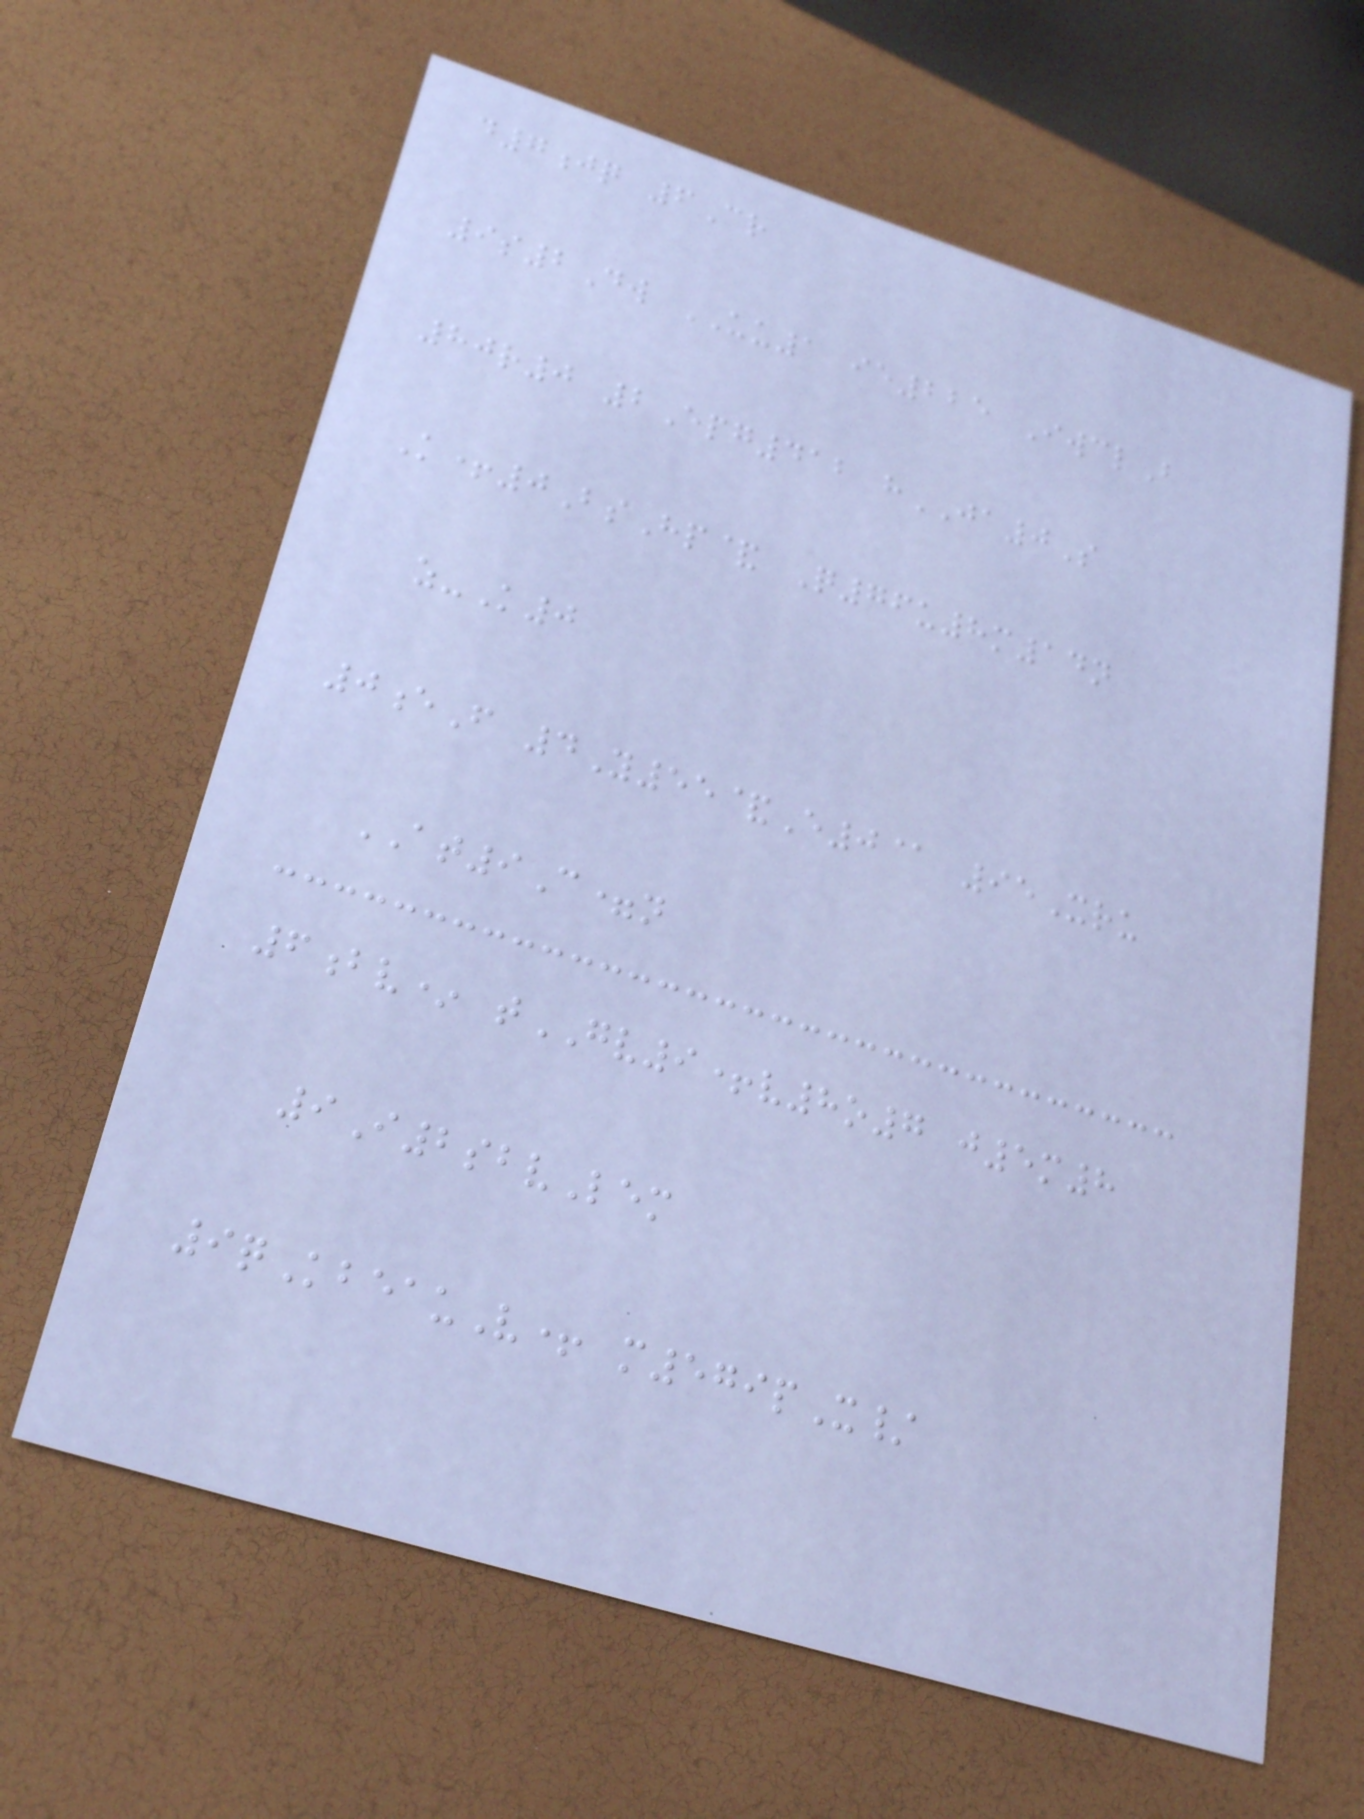d7jq 6Cr
9s2Dw UU1 ie225 IwclB
80r0 2Epg412 hJA0S
K+0BsHp& Q76u8m14n
z-K0
0eF 4Y55&E0@ 95Xru
AT9C=n
6bv* tGV9+v8o7 j5m8
9I2sbvLem
9qKbeauV+ m579pX/
